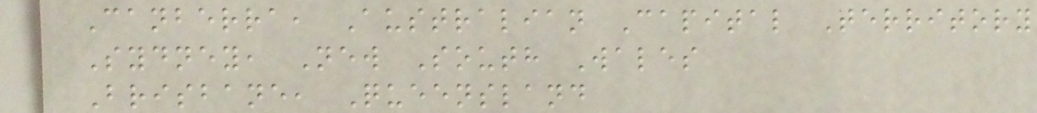Canberra, Australian Capital Territory
Sydney, New South Wales
Brisbane, Queensland
